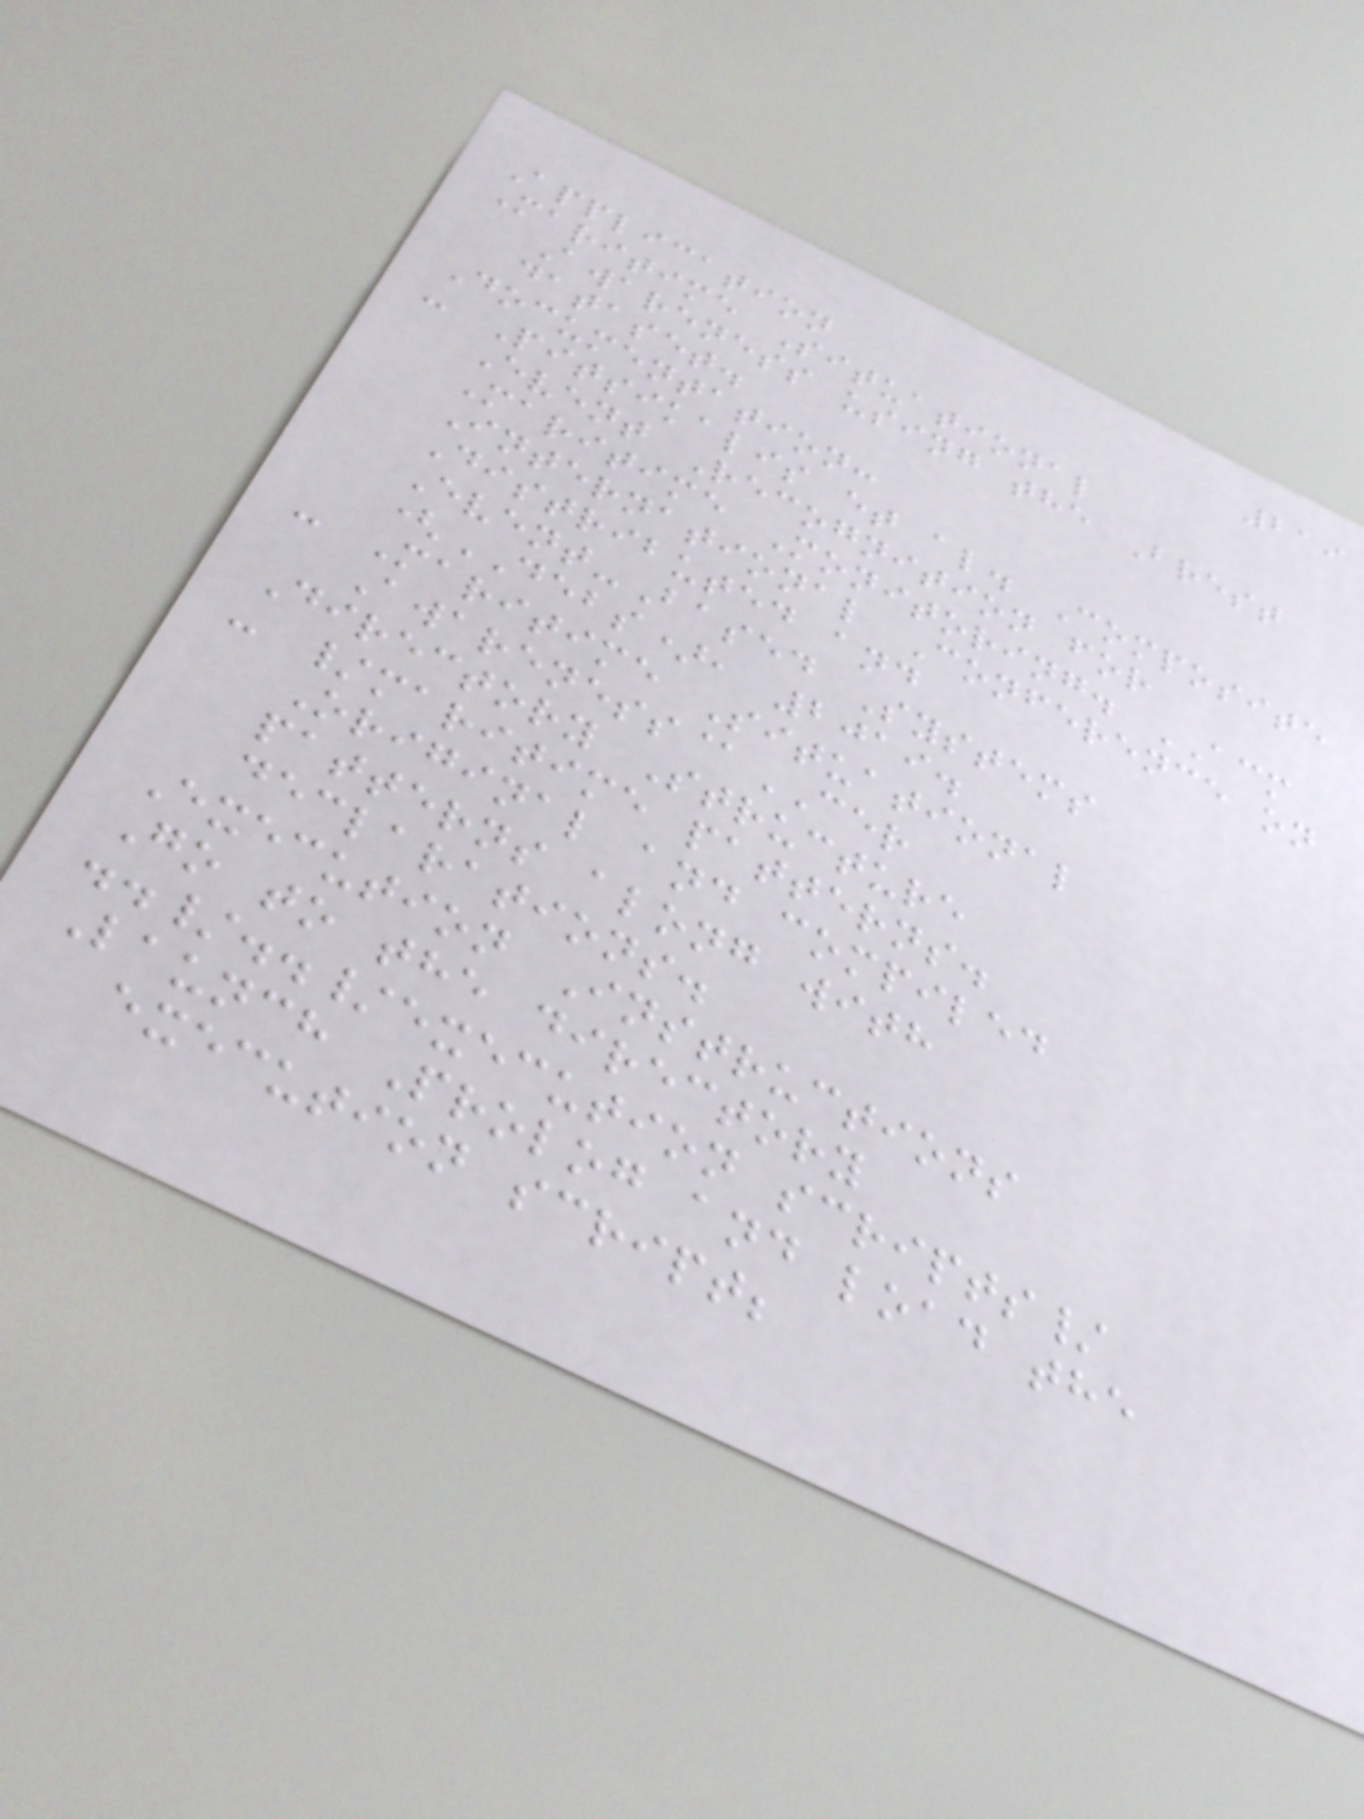219
Application
Maritime Situational
Awareness using the Brest
dataset.
Documentation:
- Pitsikalis et al. Composite
Event Recognition for
Maritime Monitoring. ACM
International Conference on
Distributed and
Event-Based Systems
(DEBS), 2019.
- Maritime Situational
Awareness@CER
Directory Structure
- /maritime patterns.
Original and compiled
patterns along with
declarations.
Execution Instructions
Go to the directory
../../execution scripts/
Launch Prolog and load the
execution script;
